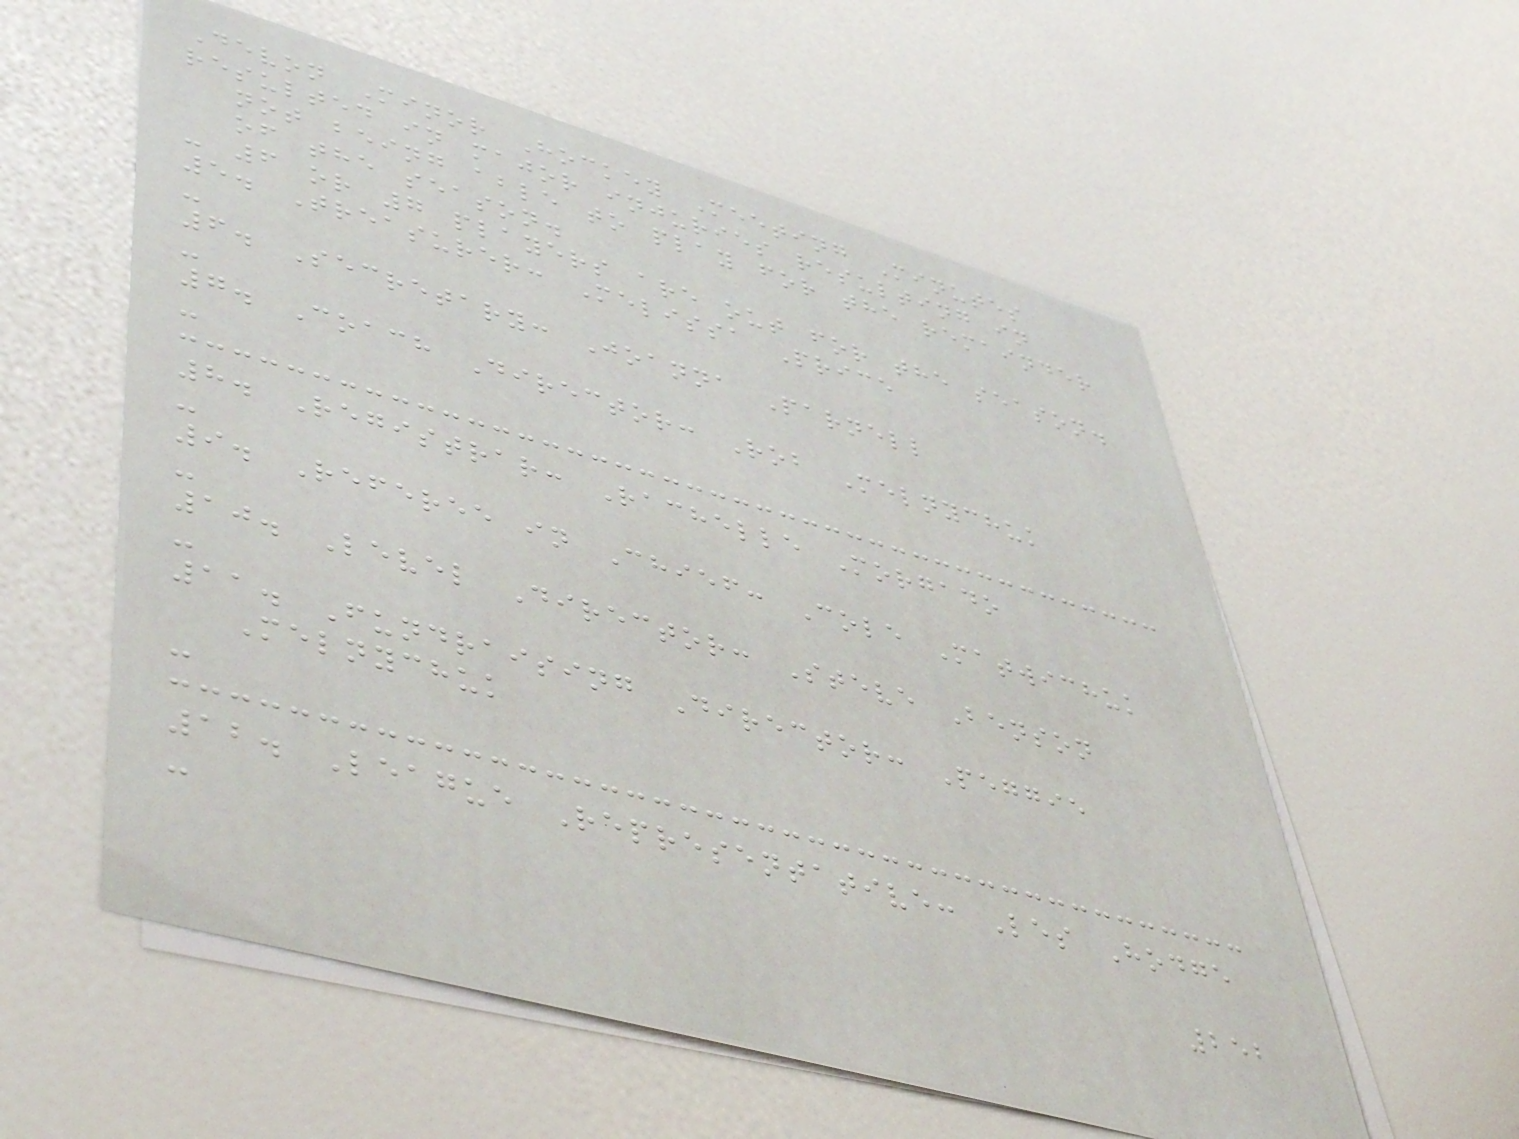Devon Minor Hockey Meeting Minutes
resulted in major injuries resulting in
not being able to play for the remainder
of the season.
- 6 or 7 players are out for the season.
5. Treasurer: Melissa Price
-
6. Secretary: Joanna Parnell
-
7. Coach Director: Rob Melnychuk
-
8. Registrar: Rachelle Morgado
-
9. Referee in Chief: Cole Matwichuk
-
10. Level Director: Steve Benson
-
11. Fundraising Director: Peggie
Melnychuk
-
12. League Representative: Les Hodge
-
252
